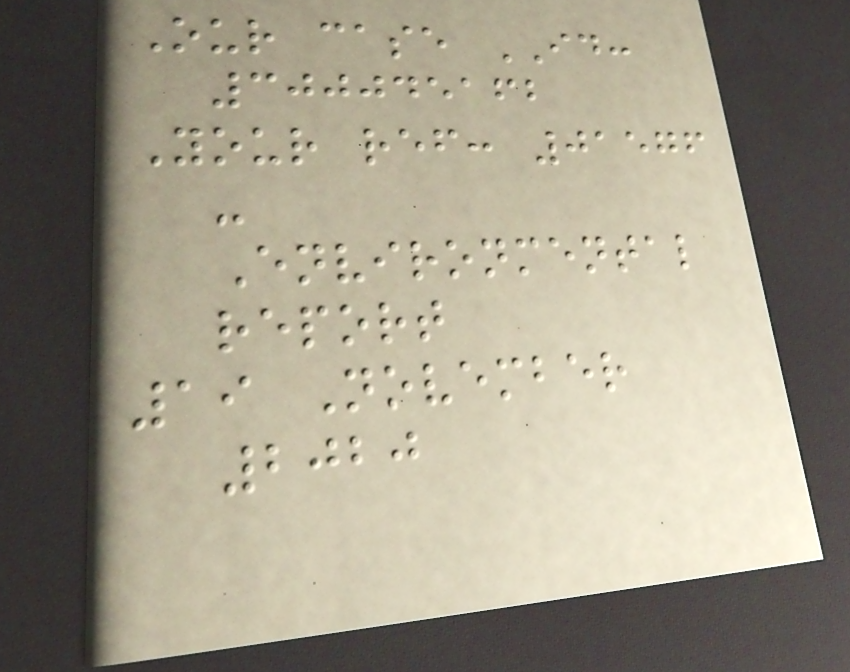Our case ID:
300045162
Your ref: 01576
-
Environmental
report
19 November
2020
